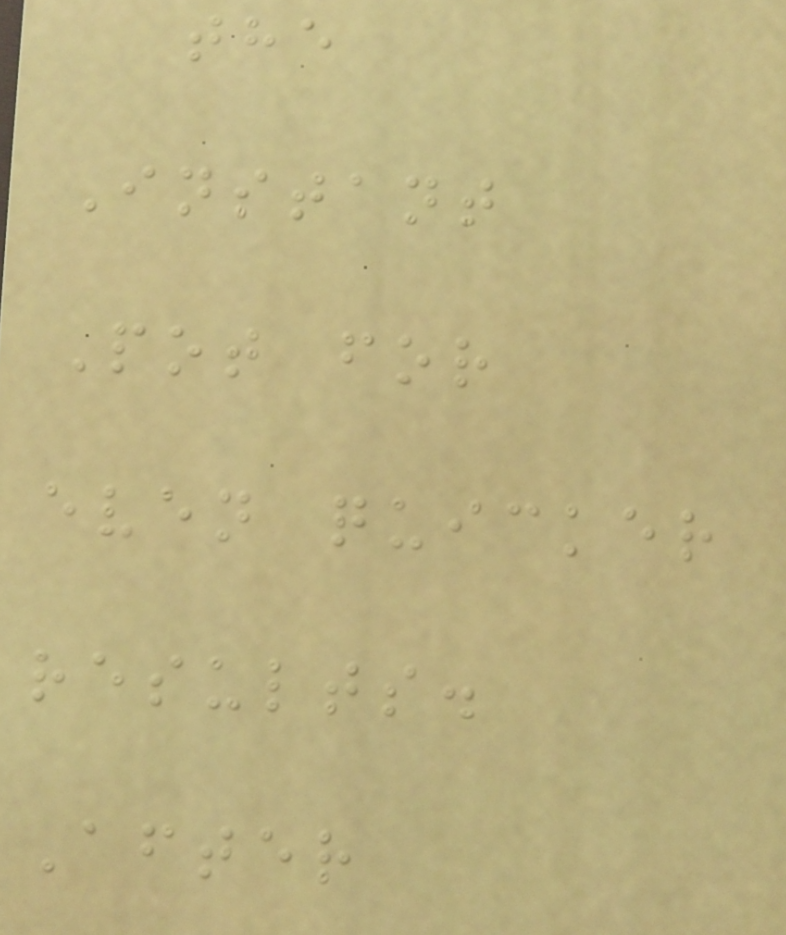the
Instant
Pot for
even quicker
results.
After
